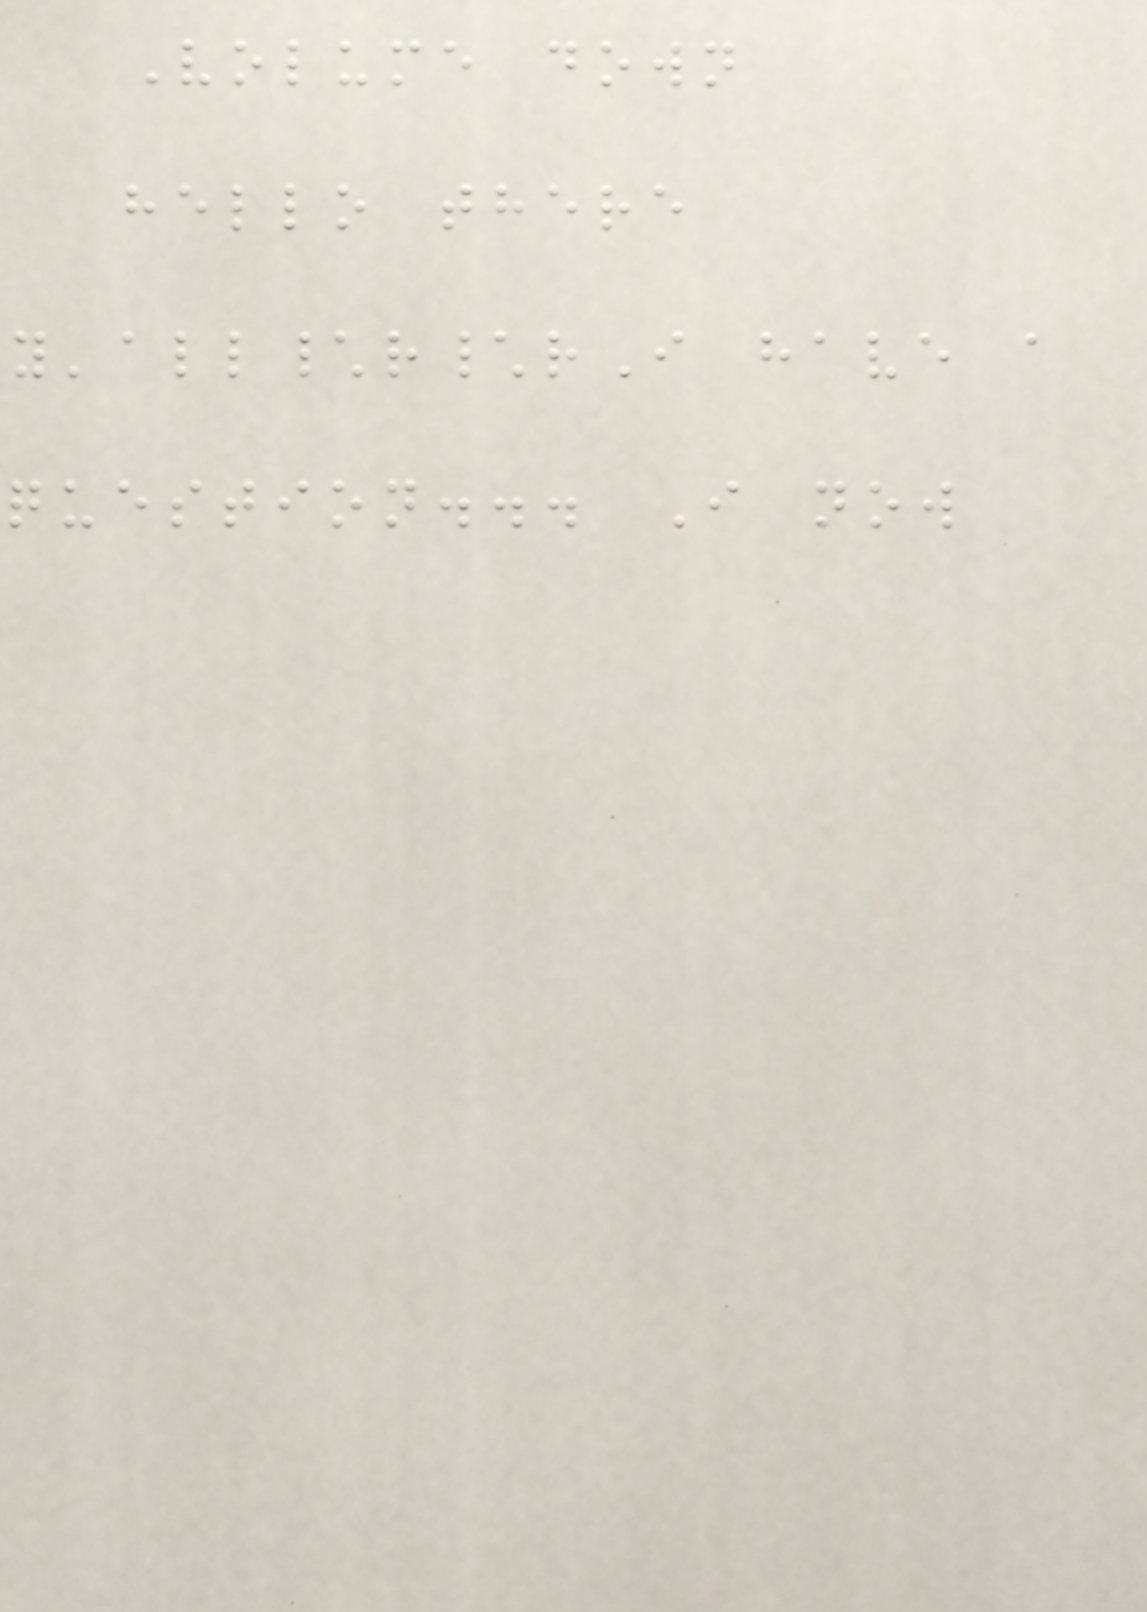Volume down
hello there
y'all\r\rI have a
question... I now
